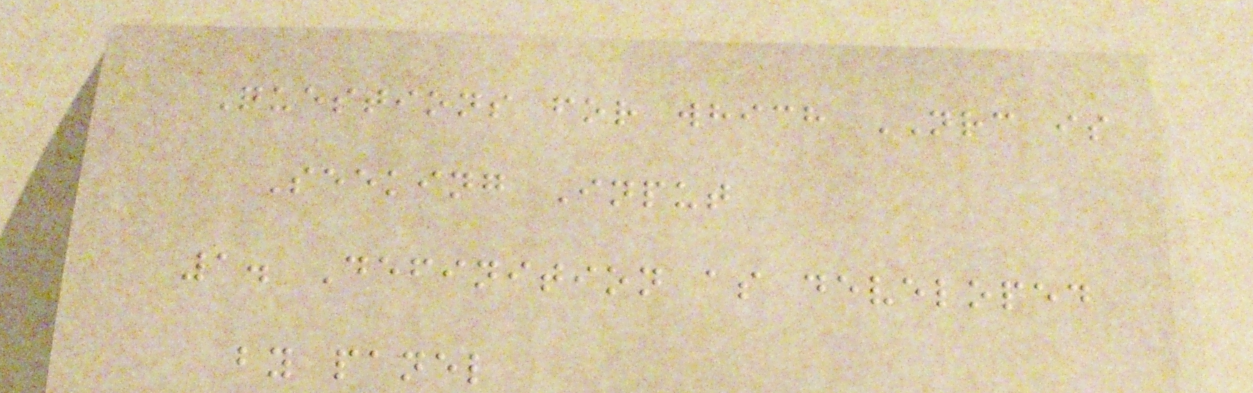Questions for which NRC is
Seeking Input
1. Definition as developed
by panel
